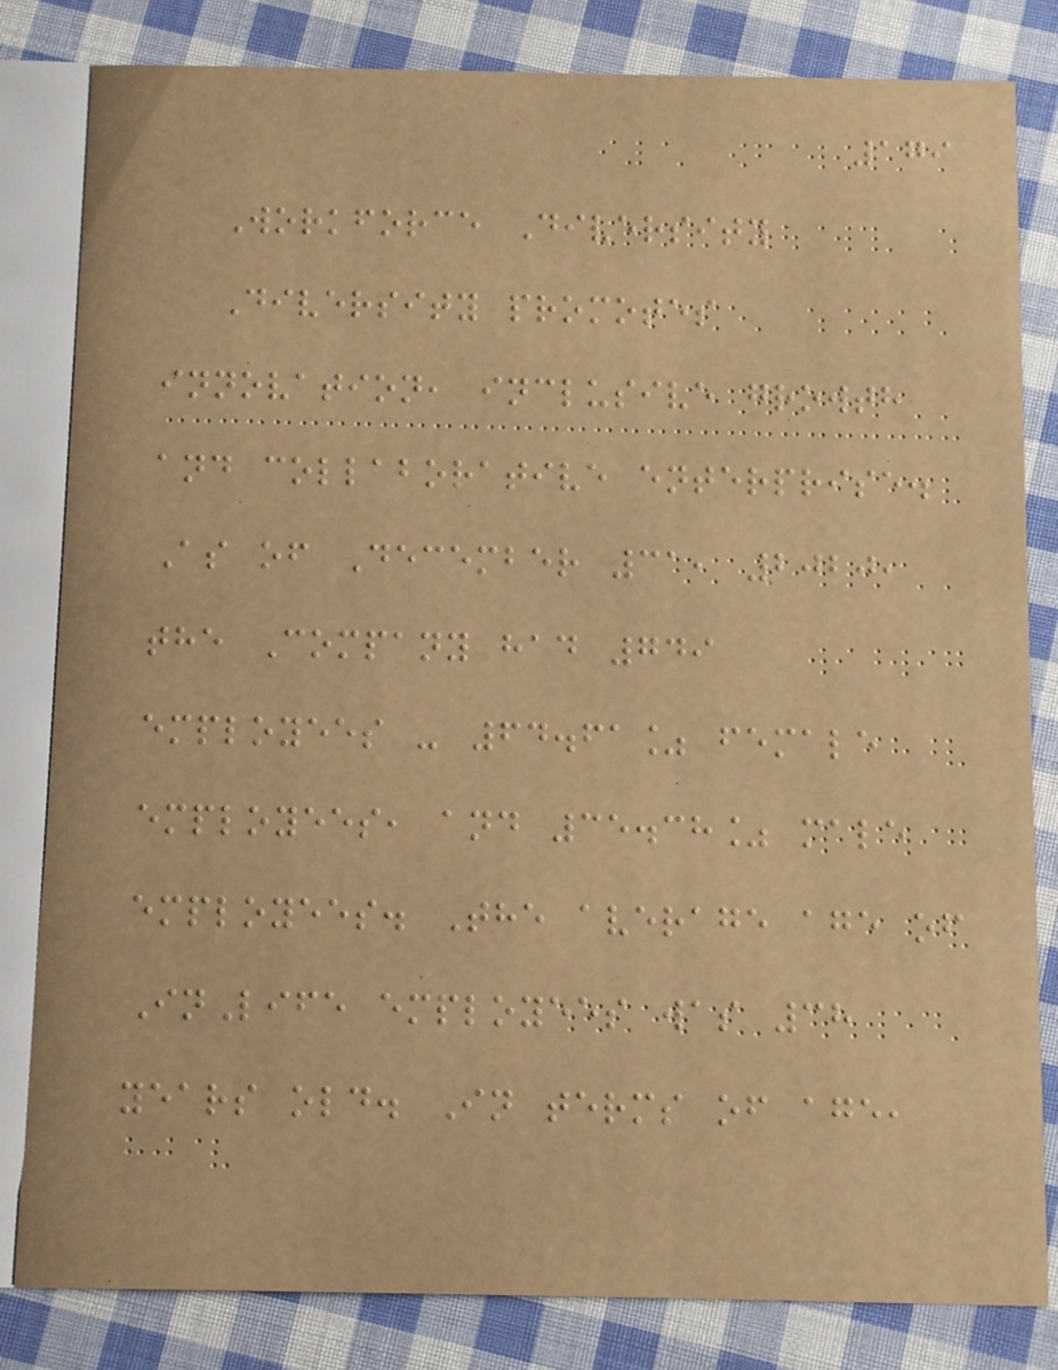179
Workforce Diversity
Diversity promotes
innovation, inclusive growth
and collaborative enterprise.
As of December 31, 2020,
the Company had 749
employees - 64.61% female
employees, and 35.38% male
employees. The average age of
InLife employees was 38
years old. In terms of age,
